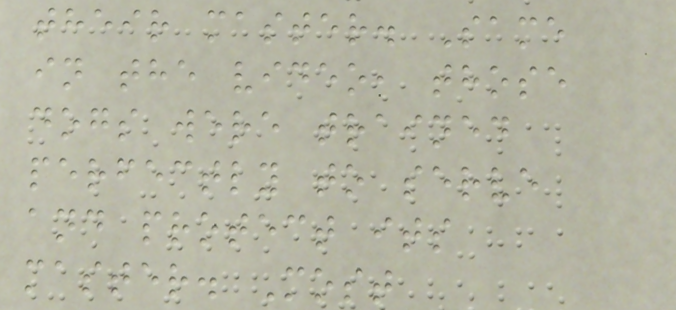their master. Same
in the video, those
dogs were trained
perfectly to serve
and protect its
master. Most
